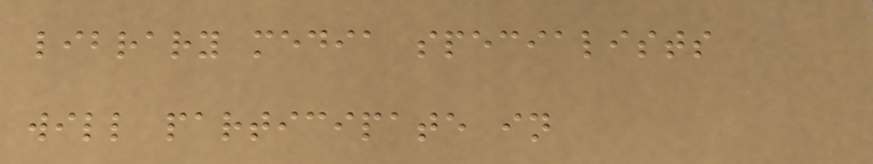library media specialists
will participate in
